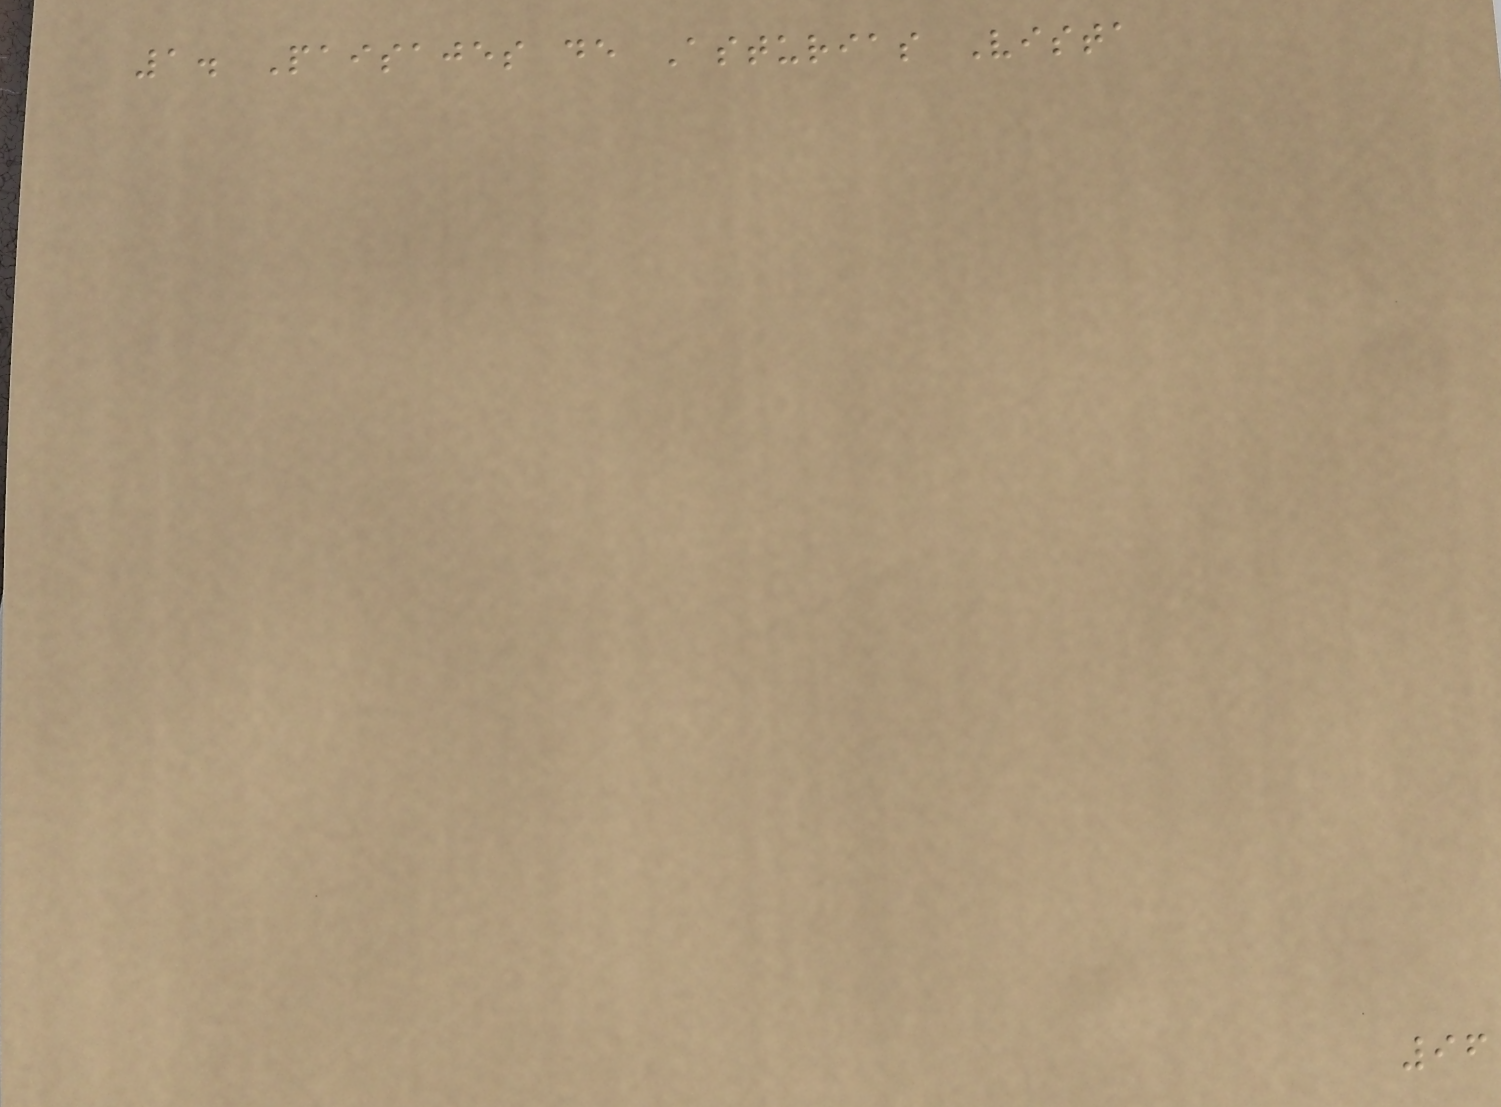1. Paisajes de Asturias Vista
96
